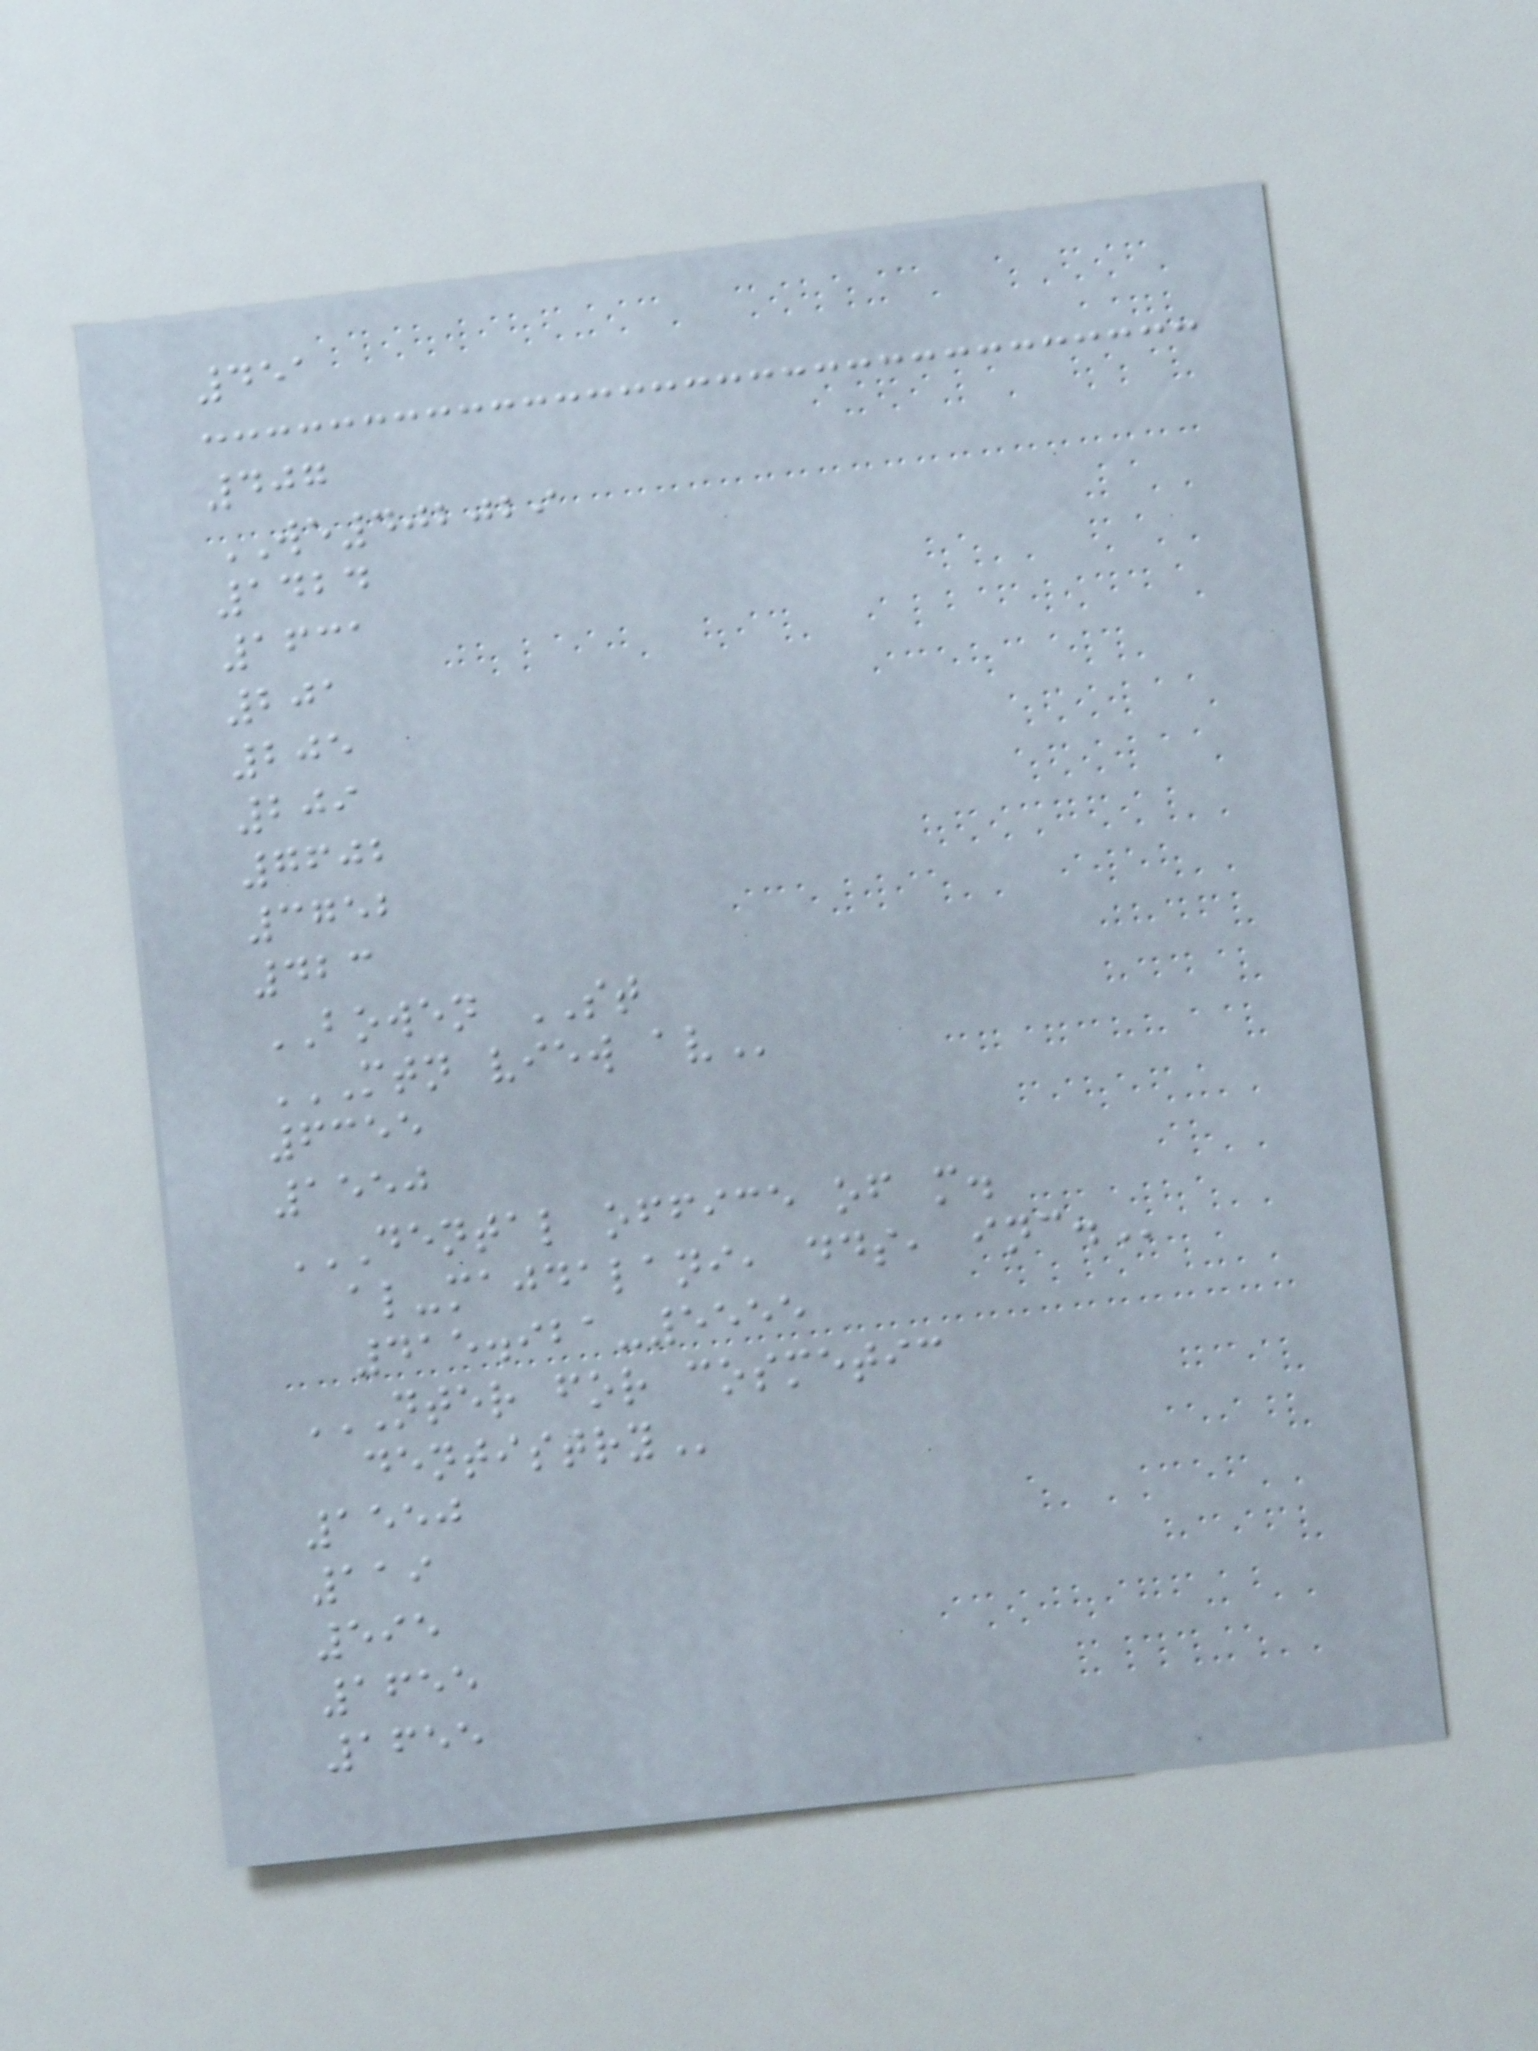451
407
WE402029
1424
1631
201
205
209
7602
3752
423
BOWEN ST
MTN VIEW AV
6355
1550
DENTAL OFFICE OF M.
AL-MAJDALANI, DDS, INC.
415.921-5555
NTER FOR COSMETIC
DENTISTRY
1550
119
595
1655
1655
